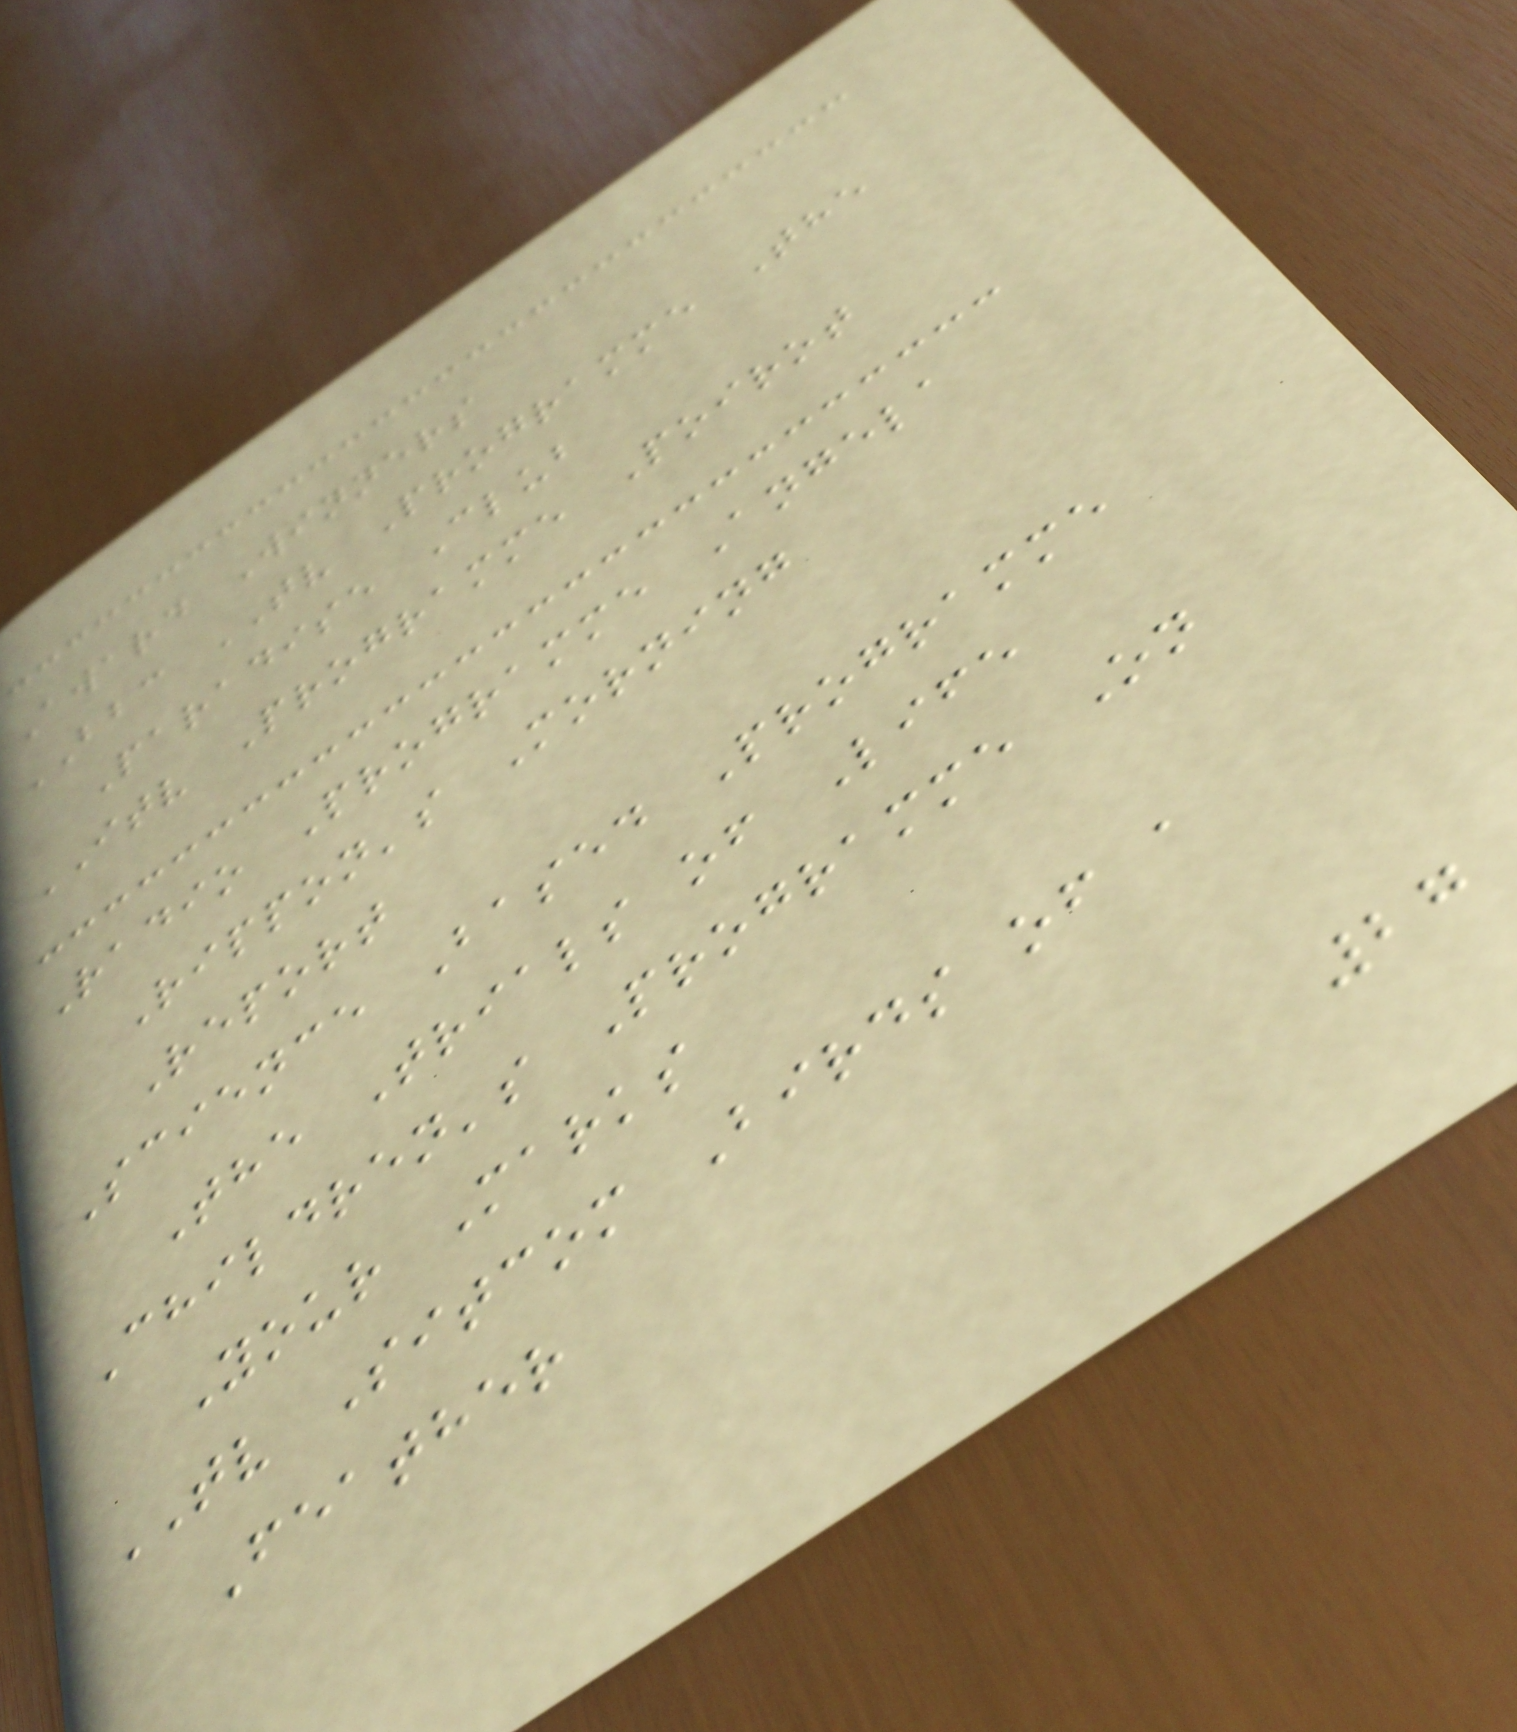Award Winners
BBC TV Programme The
Paradise Club
ITV Programme Poirot
Radio Programme Angela
Rippon's Morning
Report
Science Based Programme
The Trials of Life
Children's Programme On
Your Marks
TV Sitcom Birds of a
Feather
27
